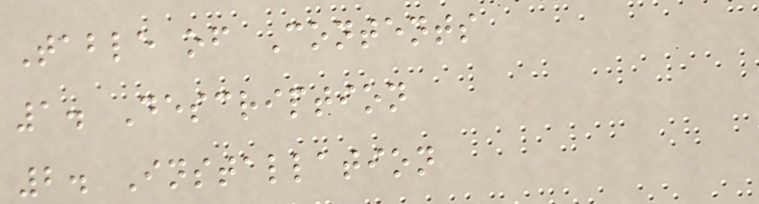Table of Contents
1. Description
2. Installation
